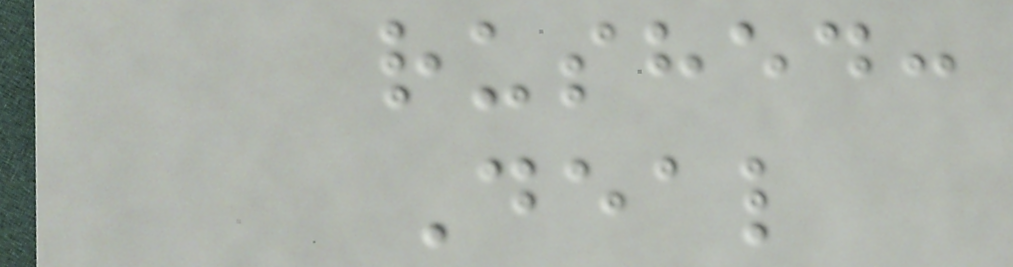rushed:
Deal
